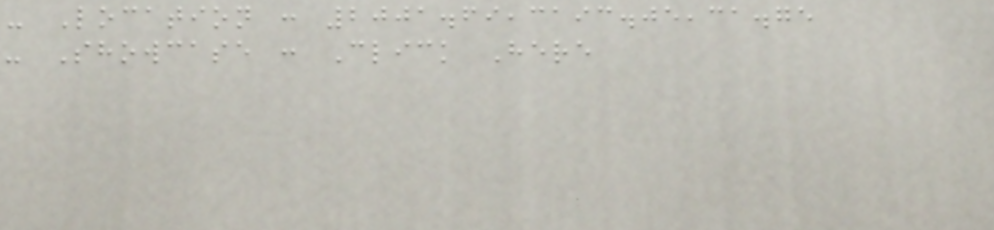- Location : 2001.69,3193.05,31.75
- Showcase : Click Here
